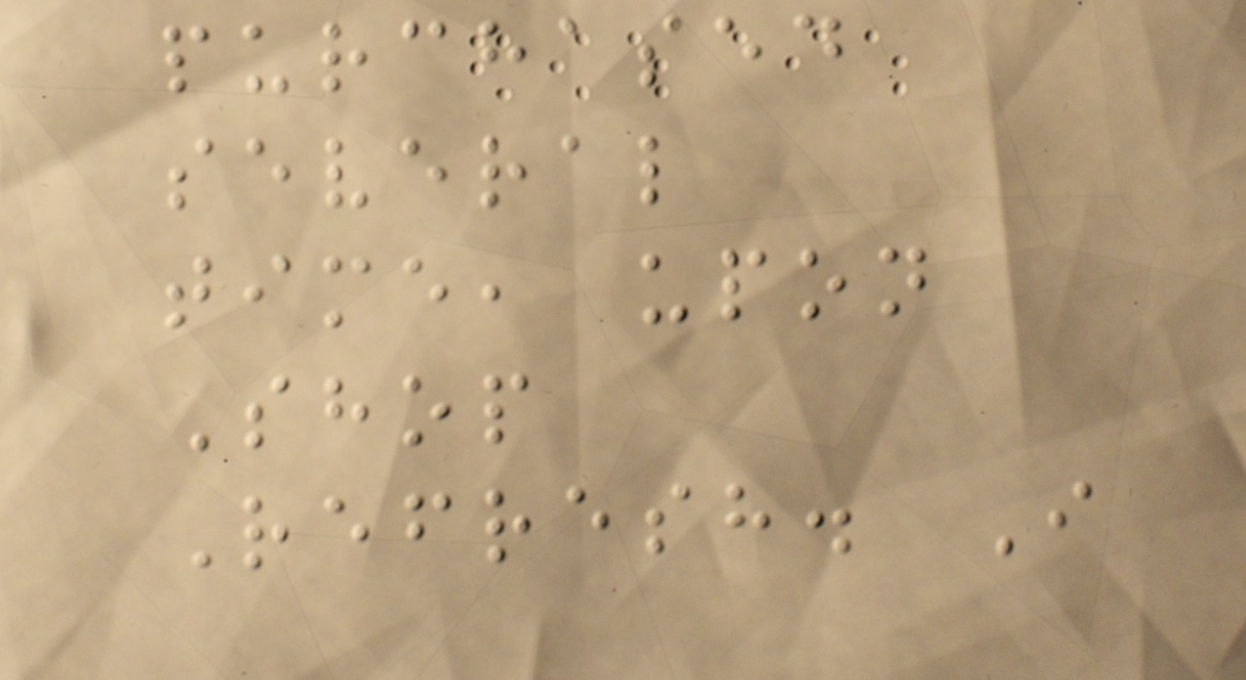purchased
several
time, upon
Shop
Refresh. I
